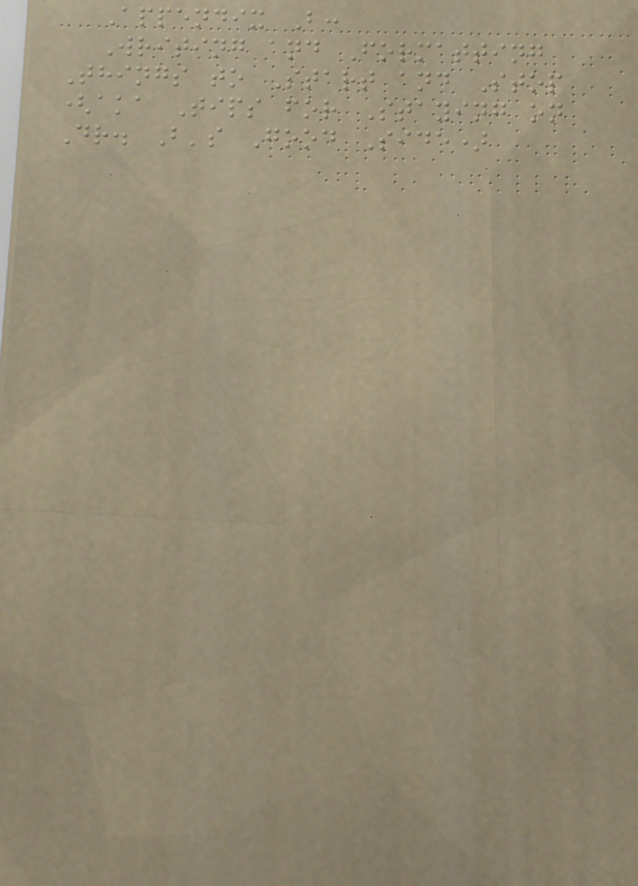Appendix B:
Writing and Formatting
Things to Start and Stop
(aka Tips for Staying on
Dr. B's Good Side)
